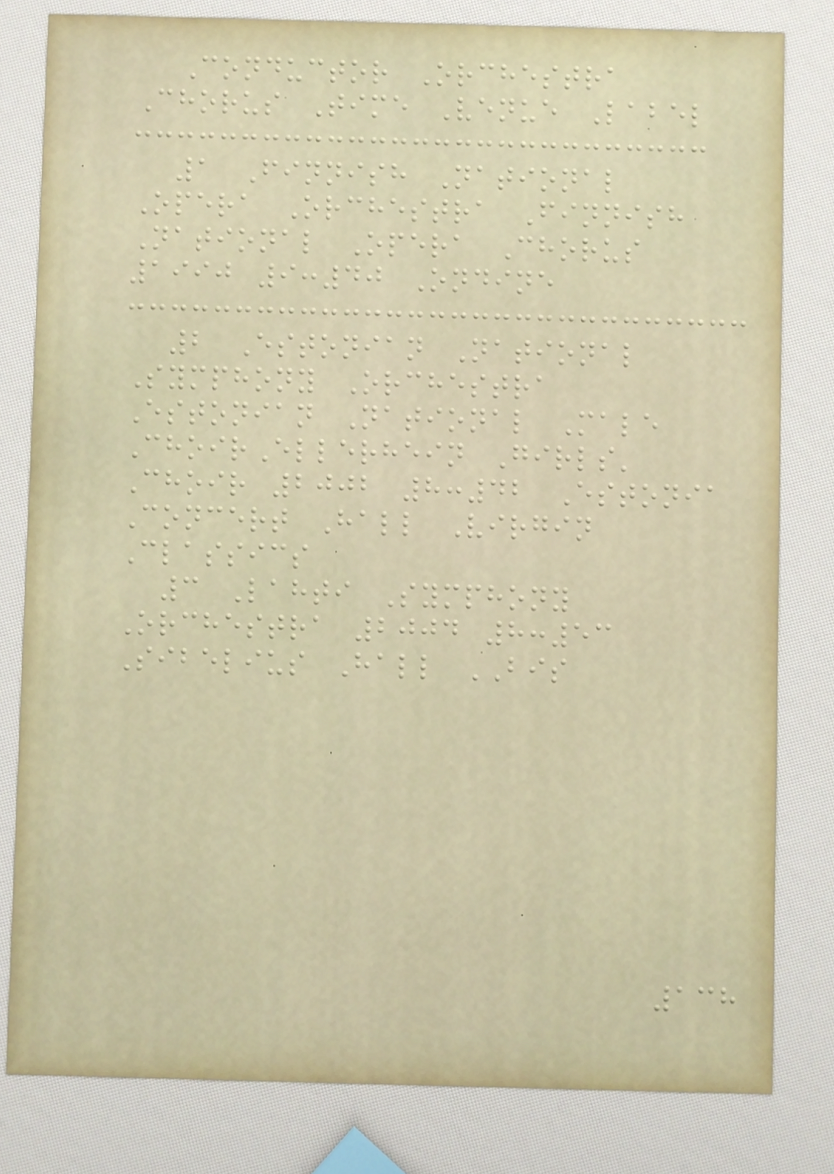Conductor Orchestra
Chorus Time Venue Label
1 Finnish National
Opera Orchestra Finnish
National Opera Chorus
1990 9:40 Ondine
2 Estonian National
Symphony Orchestra
Estonian National Male
ChoirEllerhein Girls'
Choir 2002 8:42 Estonia
Concert Hall Virgin
Classics
3 Lahti Symphony
Orchestra 2004 8:53
Sibelius Hall BIS
138
